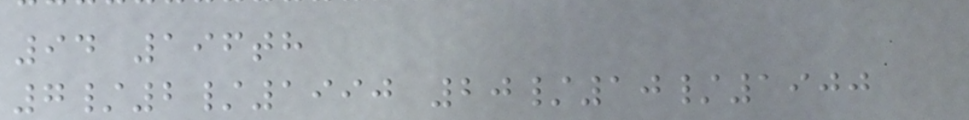94 196th
7/2/1990 20/10/1900
